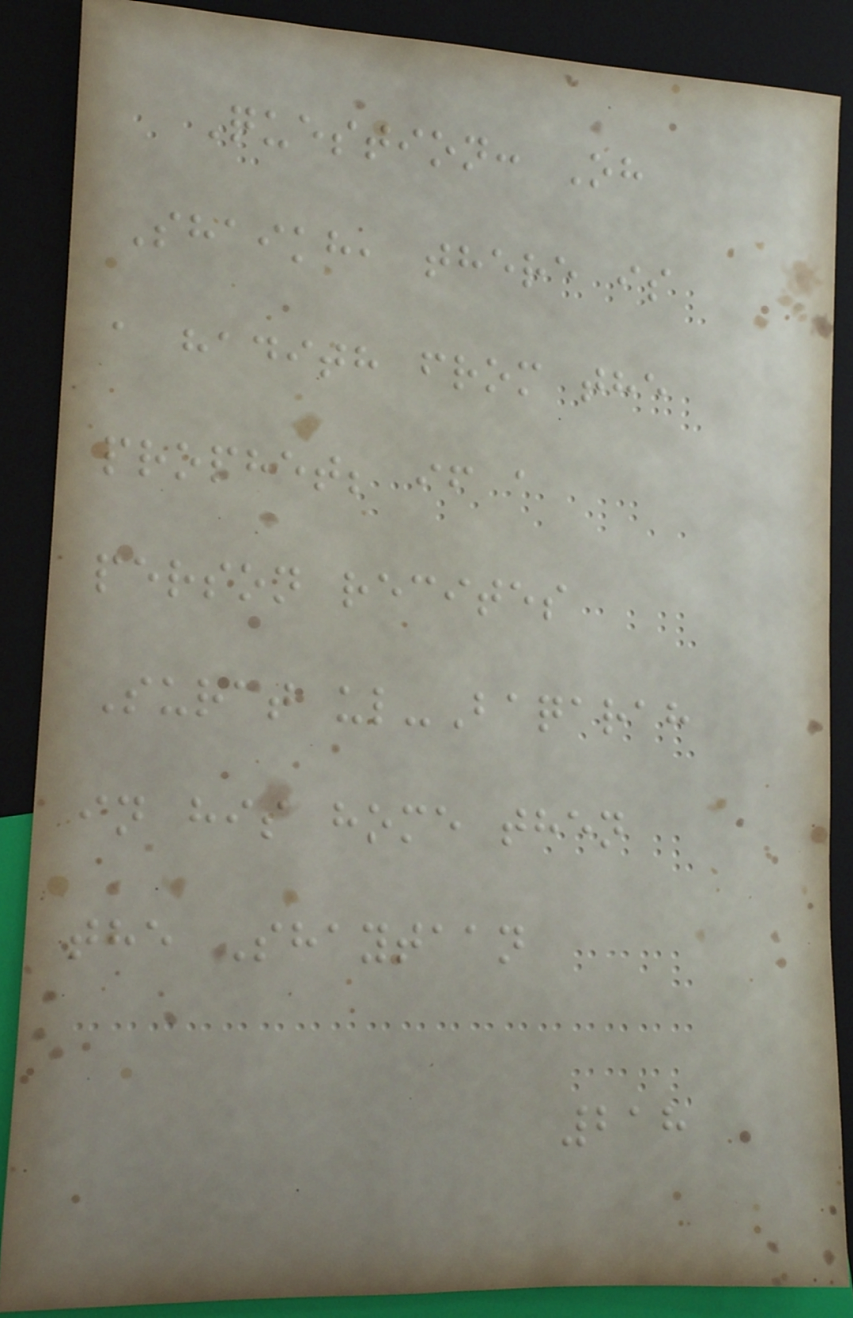Question: Oh
Shaikh, there is
a hadith from the
prophet; if a
person recites
Surat ul-Baqarah
in his home then
the Shaytaan
218
